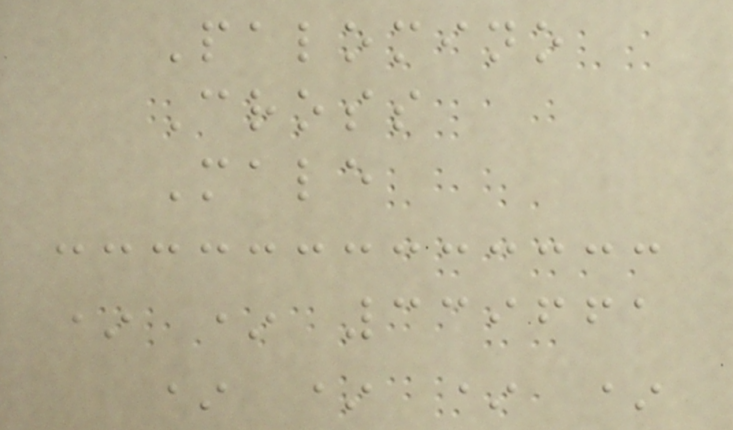Palomino
Cross
Male
* * 339661
* * * *
